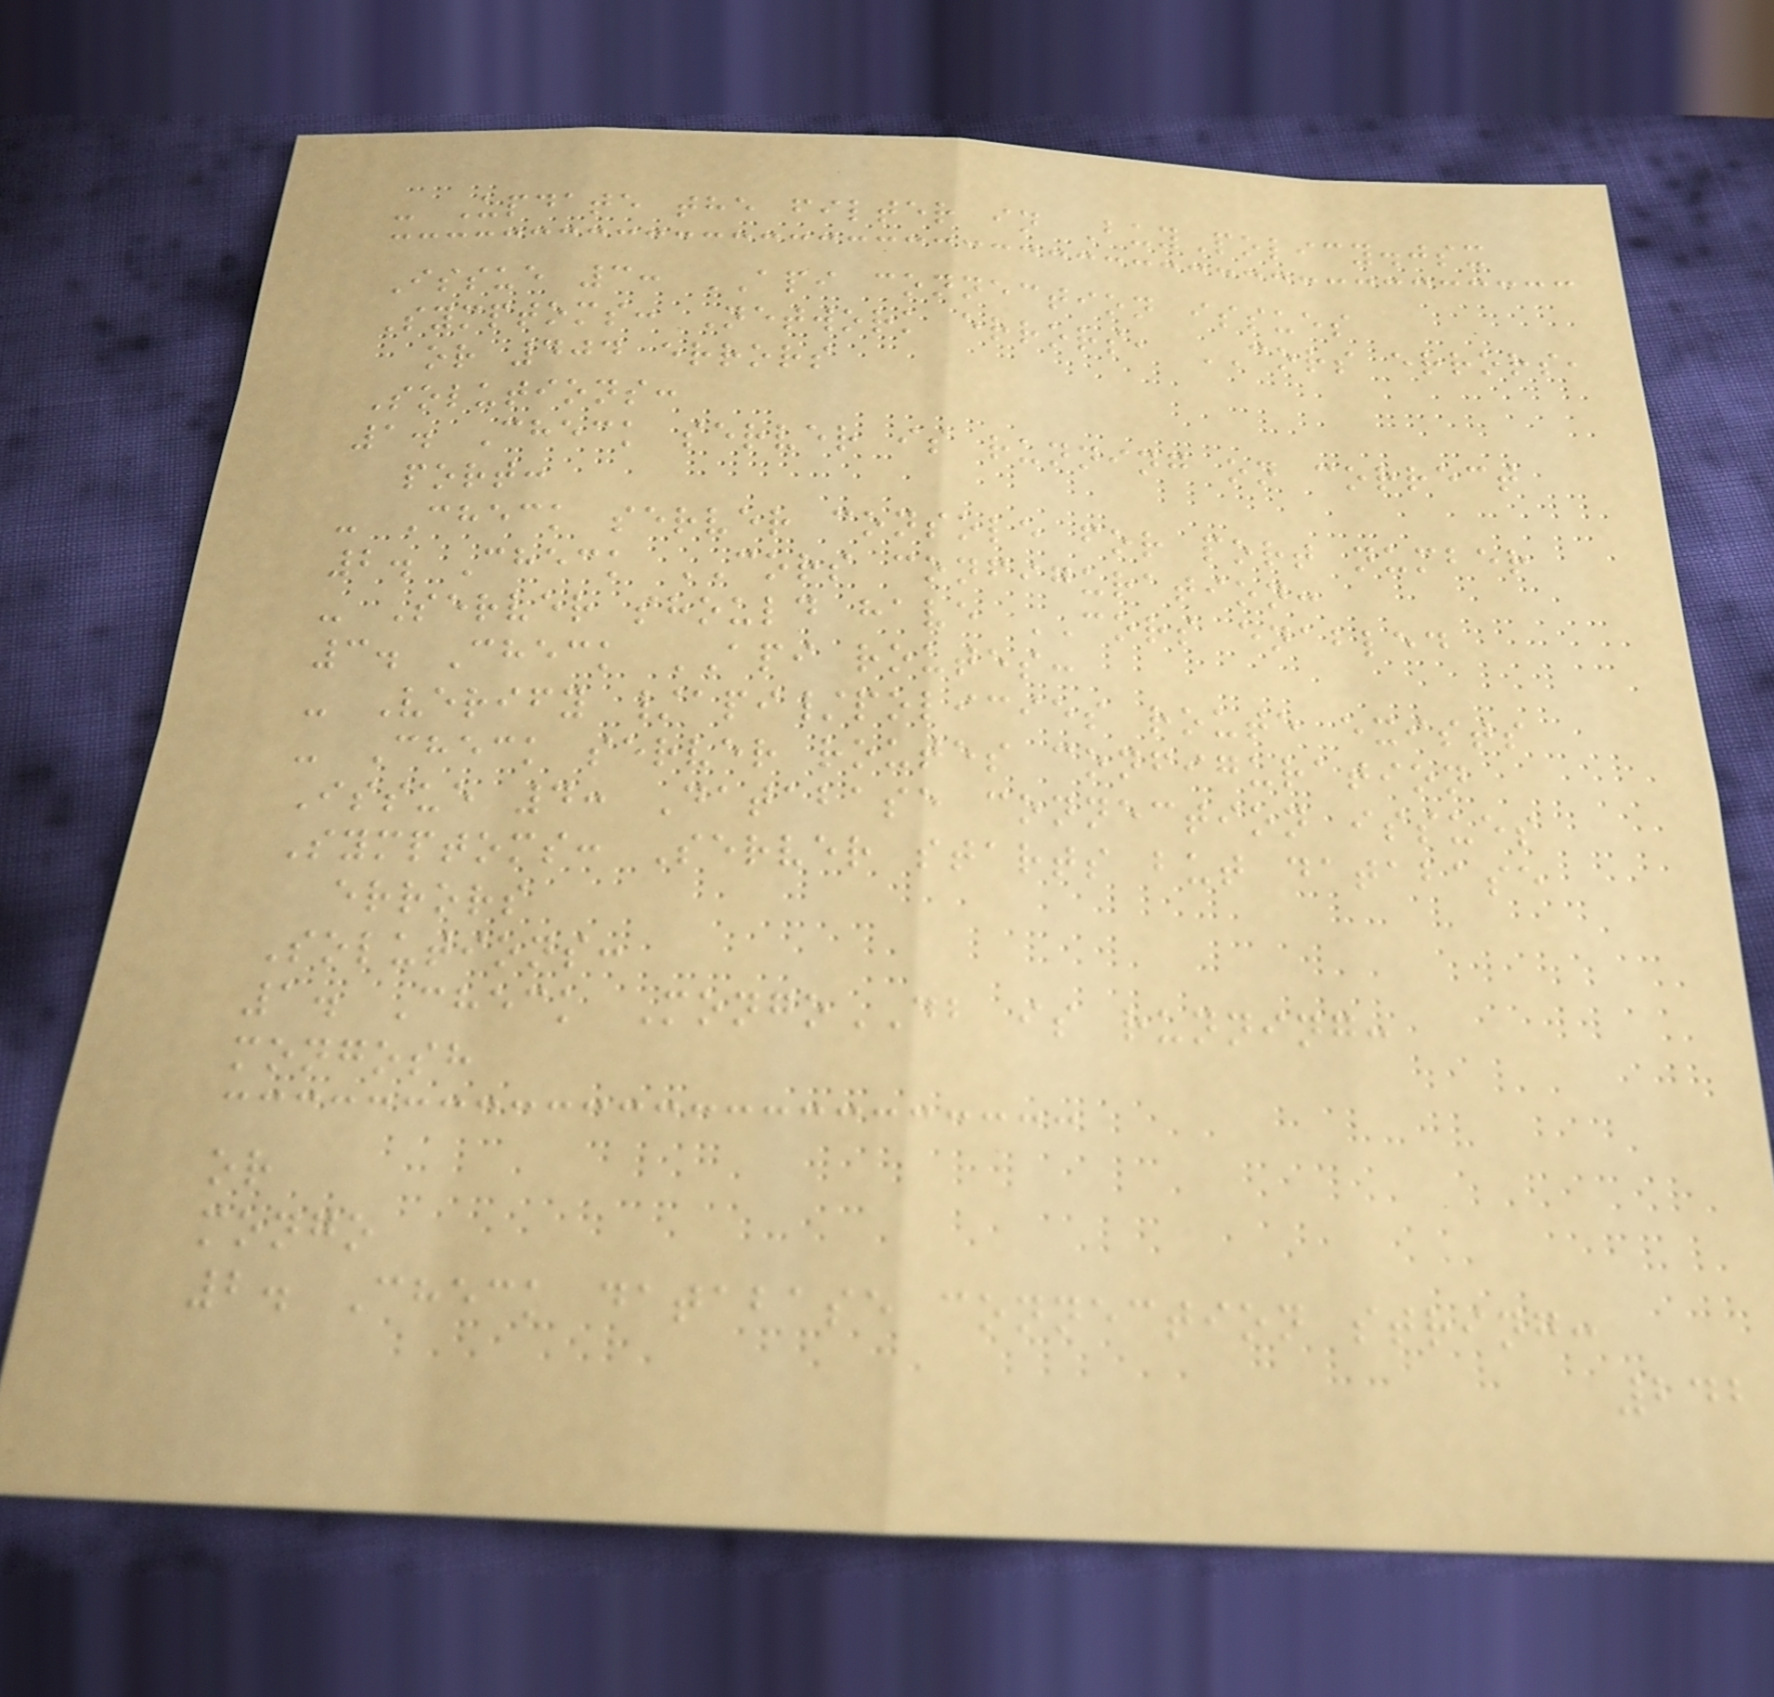- Update the filter in BuyPolicy.jsx
Issue 3: API connection issues
Symptoms: Network errors, CORS errors,
or 404 errors
Solutions:
1. Check server is running on correct
port:
- Check server console for port number
2. Check CORS configuration:
- Server should have CORS enabled
3. Check API routes:
- Verify /api/policies route exists
- Check server routes configuration
Issue 4: Database connection issues
Symptoms: Server starts but database
errors
Solutions:
1. Check MongoDB is running:
mongosh
or
mongo
2. Check database connection string:
242
